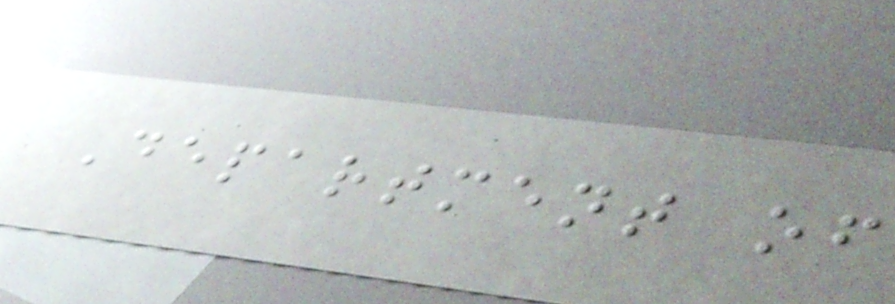Department of
